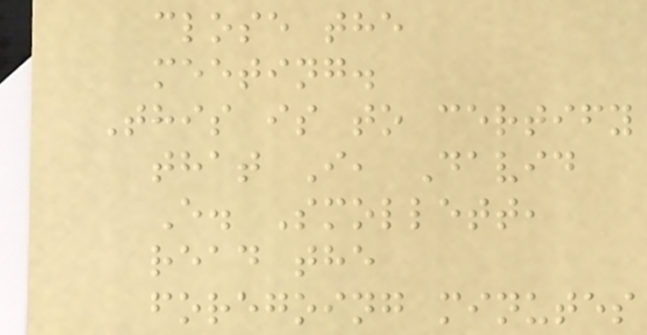close the
meeting.
This is to certify
that I, David
E. Smollett,
read the
foregoing minutes
